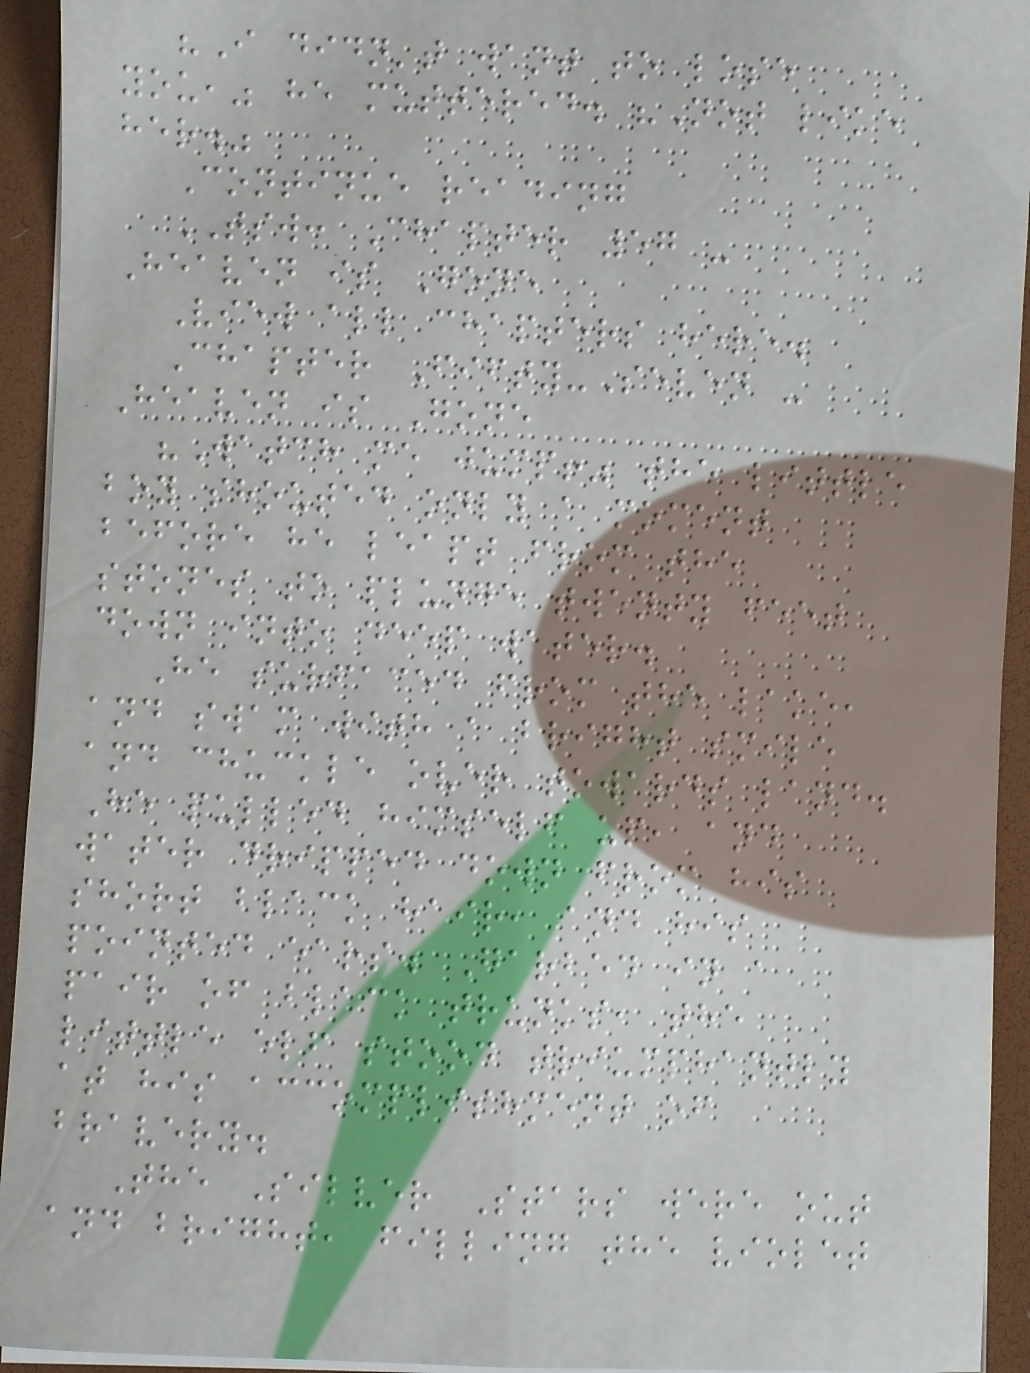"I didn't want to lose
you," he muttered. "Not like
her."
Continue reading
TSW: Chapter 57 -
Heaven is Gone
View all chapters here.
Chapter Fifty-Seven -
Heaven is Gone
"Watch me jump!" the little
boy shouted only a moment
before he leapt from the
stones to plunge twenty feet
down into deep water.
He surfaced from the lake,
and swam with a bright smile
and chuckle over towards land.
He pulled himself up, and
water dripped down from his
short black hair, and his
pointed ears. Garbed in a
pair of black trunks, the
little elf stood triumphantly
at his accomplishment of
bravery.
The Silver Stars were out
and bright, filling the violet
